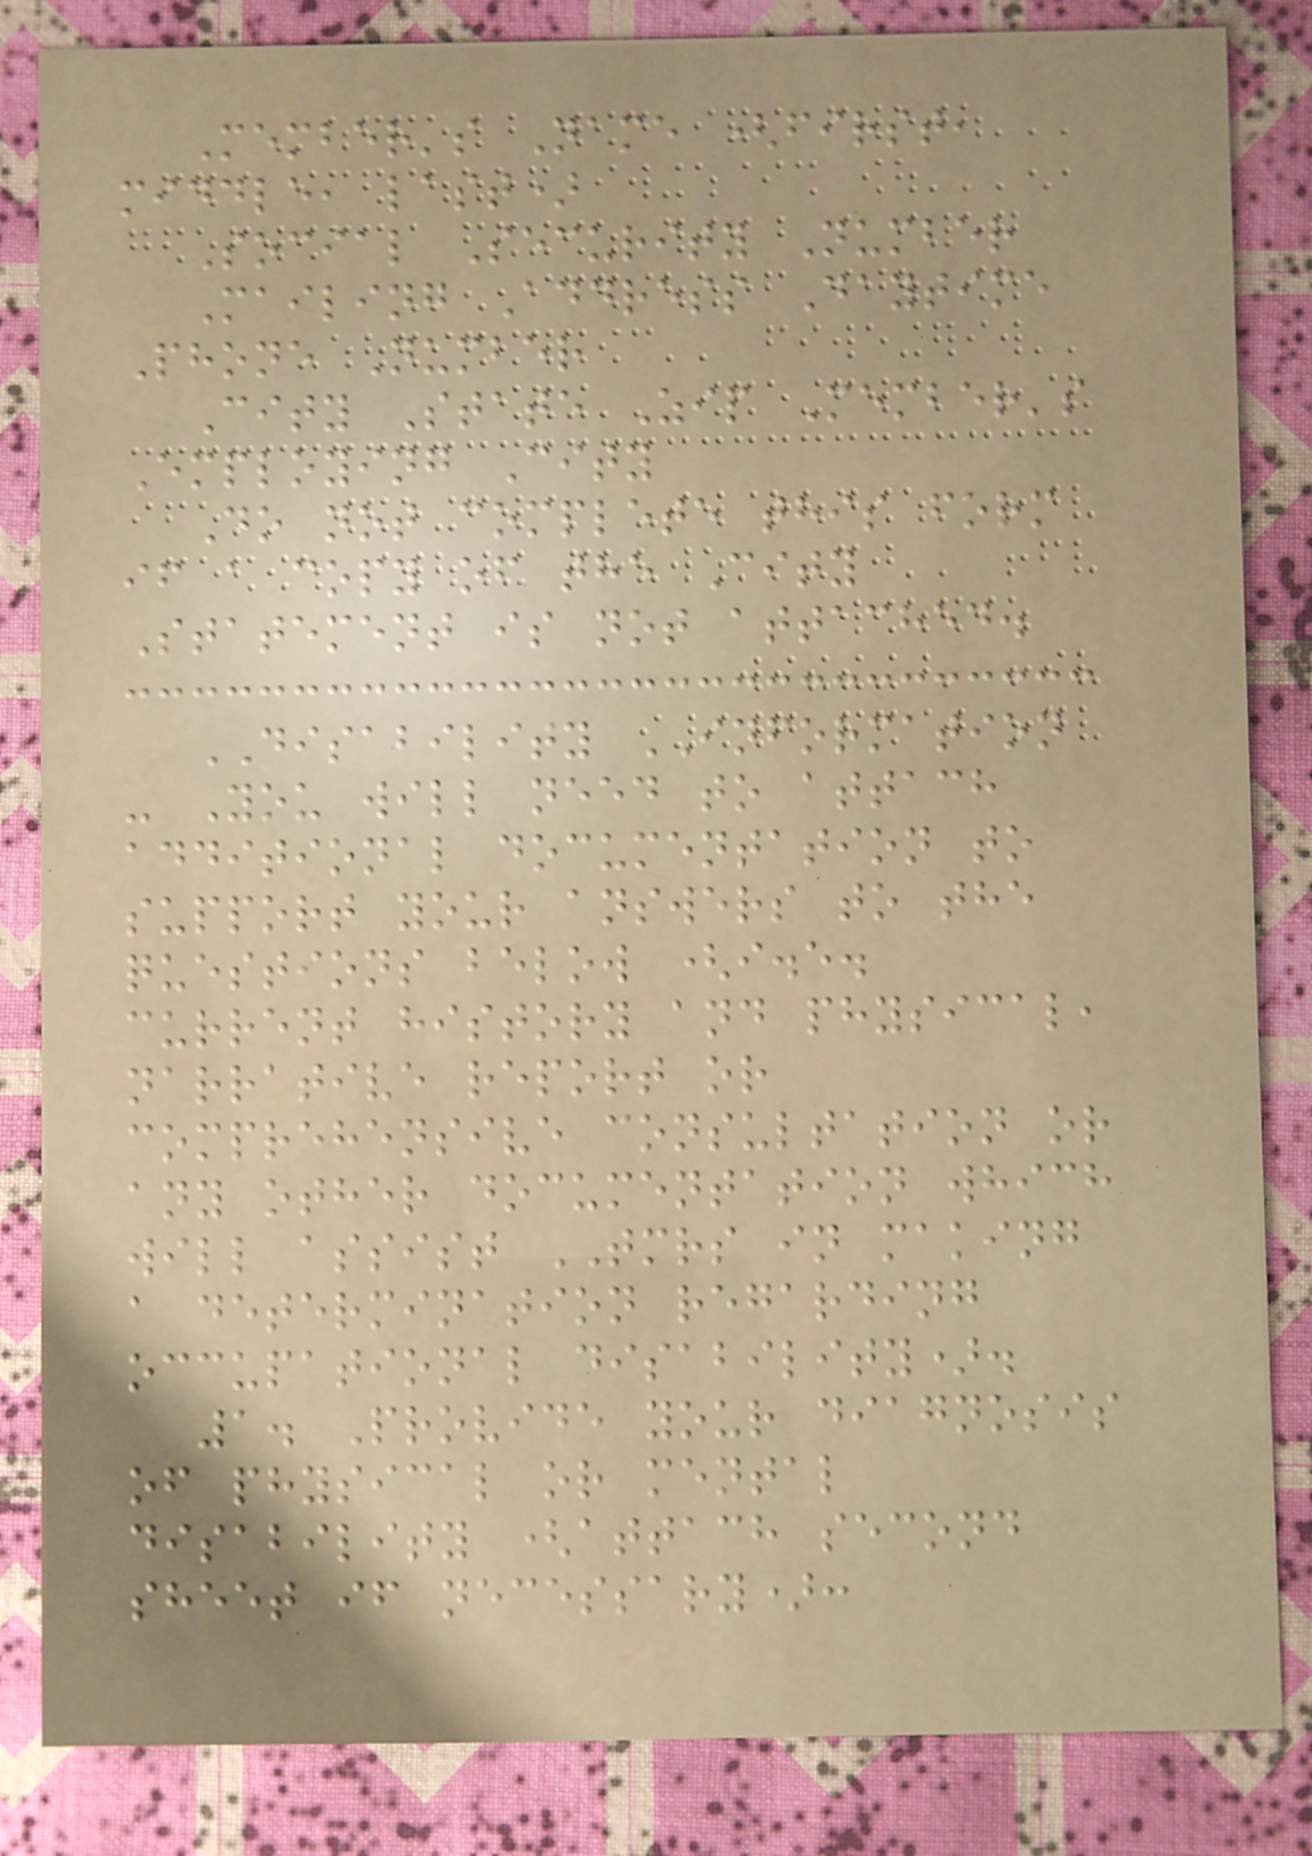Member's Name (first,
middle, last)
Social Security Number
Mailing Address Daytime
Phone Number
City State Zip Member's
Employing City
Do not complete this form
if a copy of the City
Statement is not attached.
DISABILITY INFORMATION
- You will need to attach
additional documentation to
support your answers to the
questions below (i.e.
current history and physical,
narrative report or
comprehensive consultation or
any other documentation which
will assist TMRS in making
a determination regarding
occupational disability).
1. Provide your diagnosis
of physical or mental
disability (attach second
sheet if necessary):
